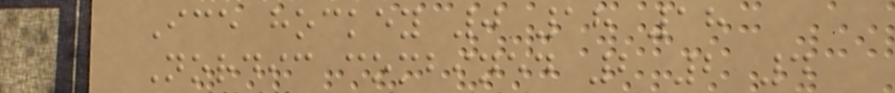Ice hockey 0 18 18
Nordic combined 2 2 4
